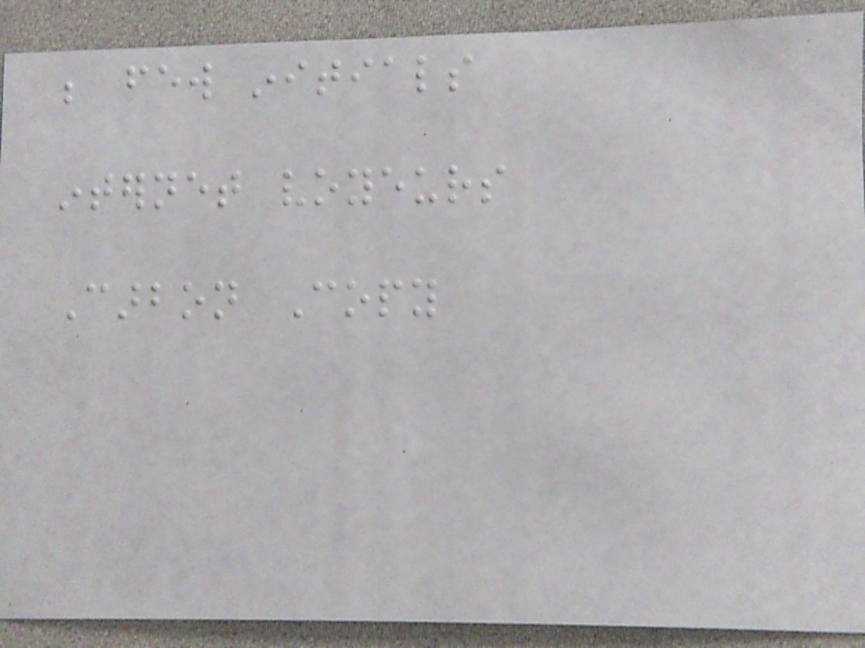be few initials
internet voyeurs
Carbon Copy
